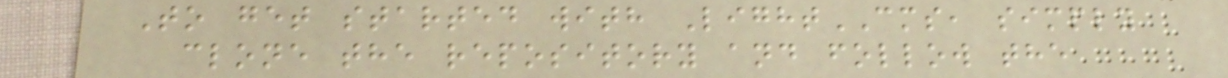To get started with LightCMS, simply
clone the repository and follow the
